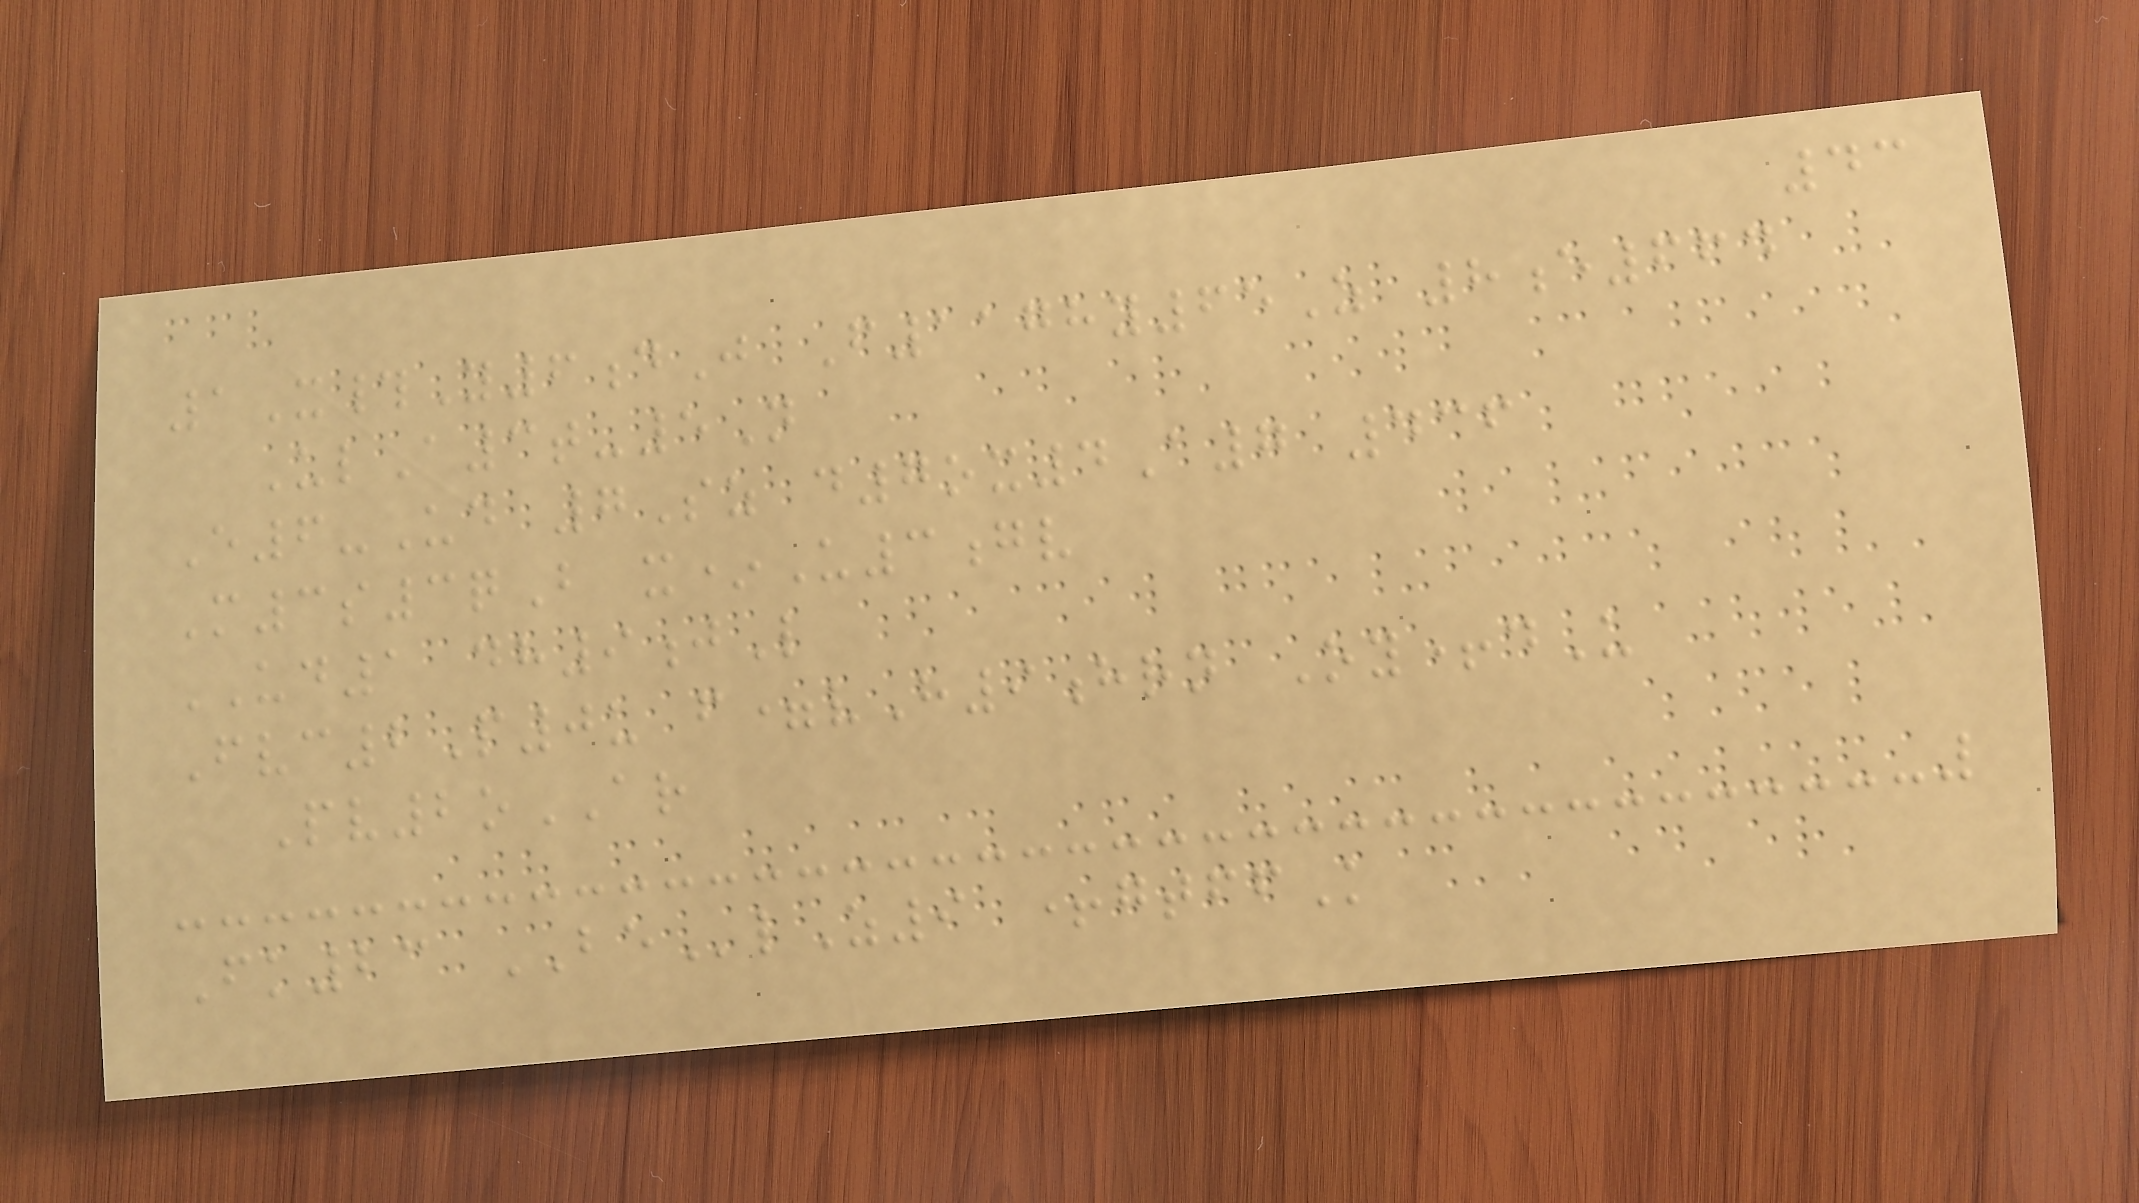43
1X#Y6dJ F1178y65Z 8e664
UlA3t-5N
E6-Ud 7Sz d7ox4A7 436
M3s3qB x*U3gv
UD1 dh9jL
Fvc2P0u f=vH9hrn Oy+dU
Pv2oAR
Fk23 BElZ9 +gtffK
